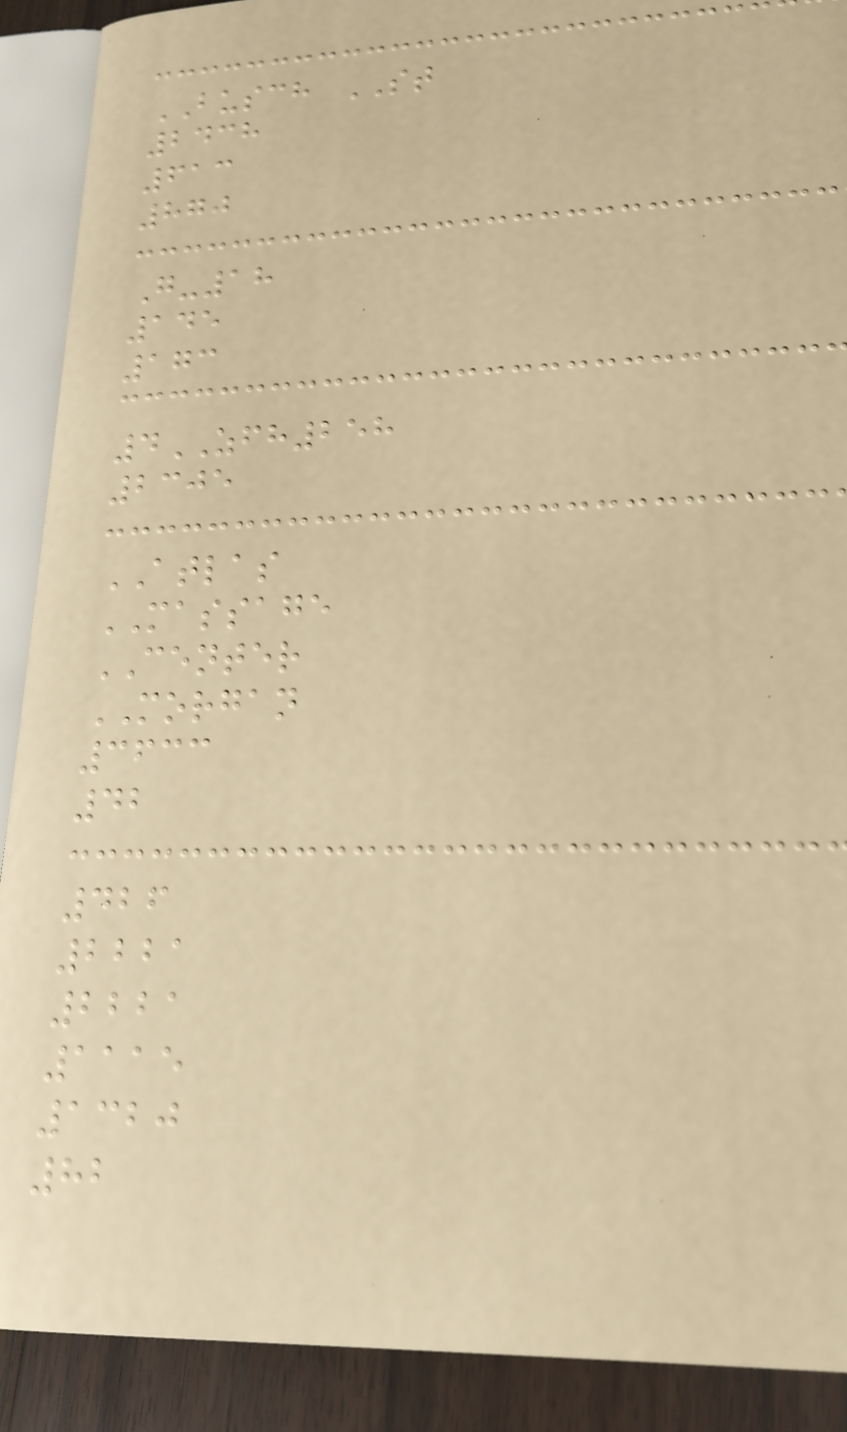BUSCH ST
2438
613
870
G-18
145
173
4ZFH258
2305
ATLAS
MASSAGE
CENTER
MORGAN
3633
42
426
2221
2221
1115
1320
82
